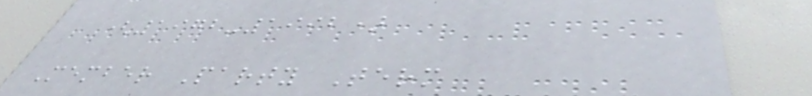(1972-1992)
Member Party Term
